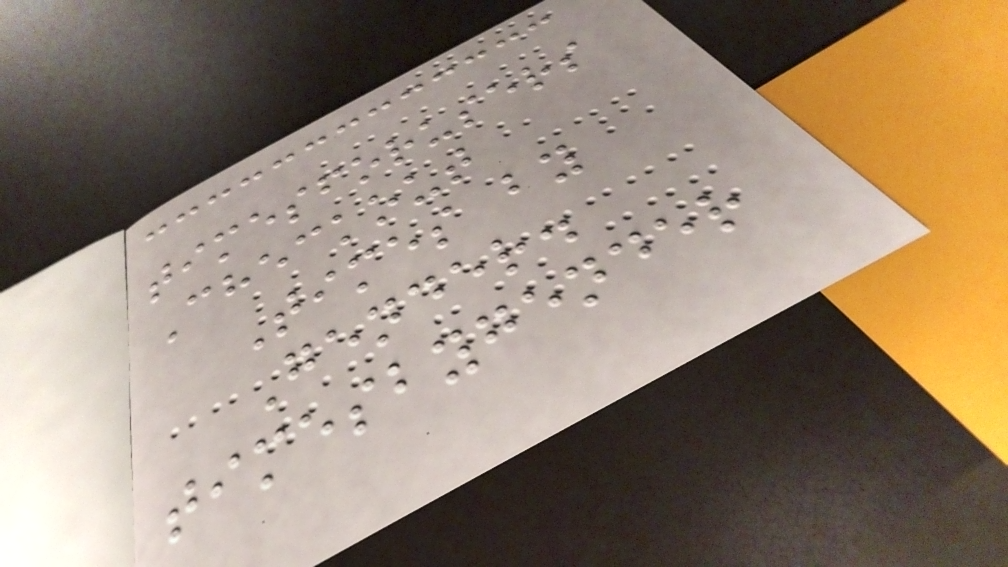timesforusers
Checkout
Times by
Gender.
timesbygender
